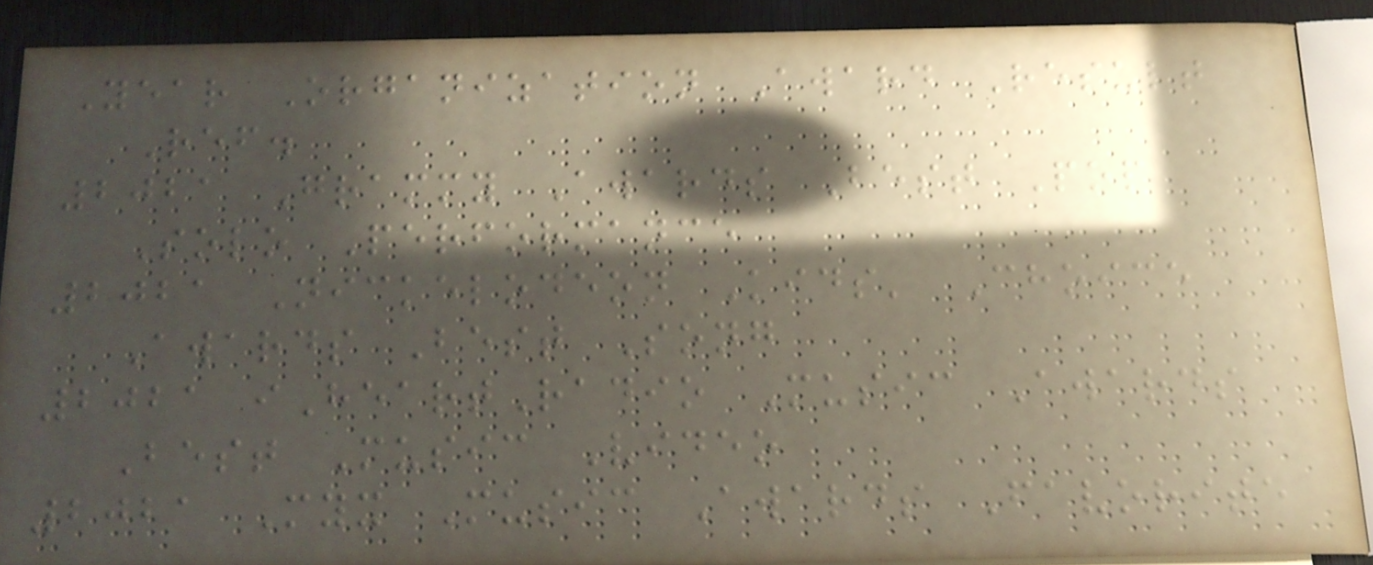Year Organization Award Result
Ref.
2021 Grammy Awards Best Pop
Solo Performance
2021 Nickelodeon Kids' Choice
Awards Best Song
2021 iHeartRadio Music Awards
Best Music Video
2021 Myx Music Awards Favorite
